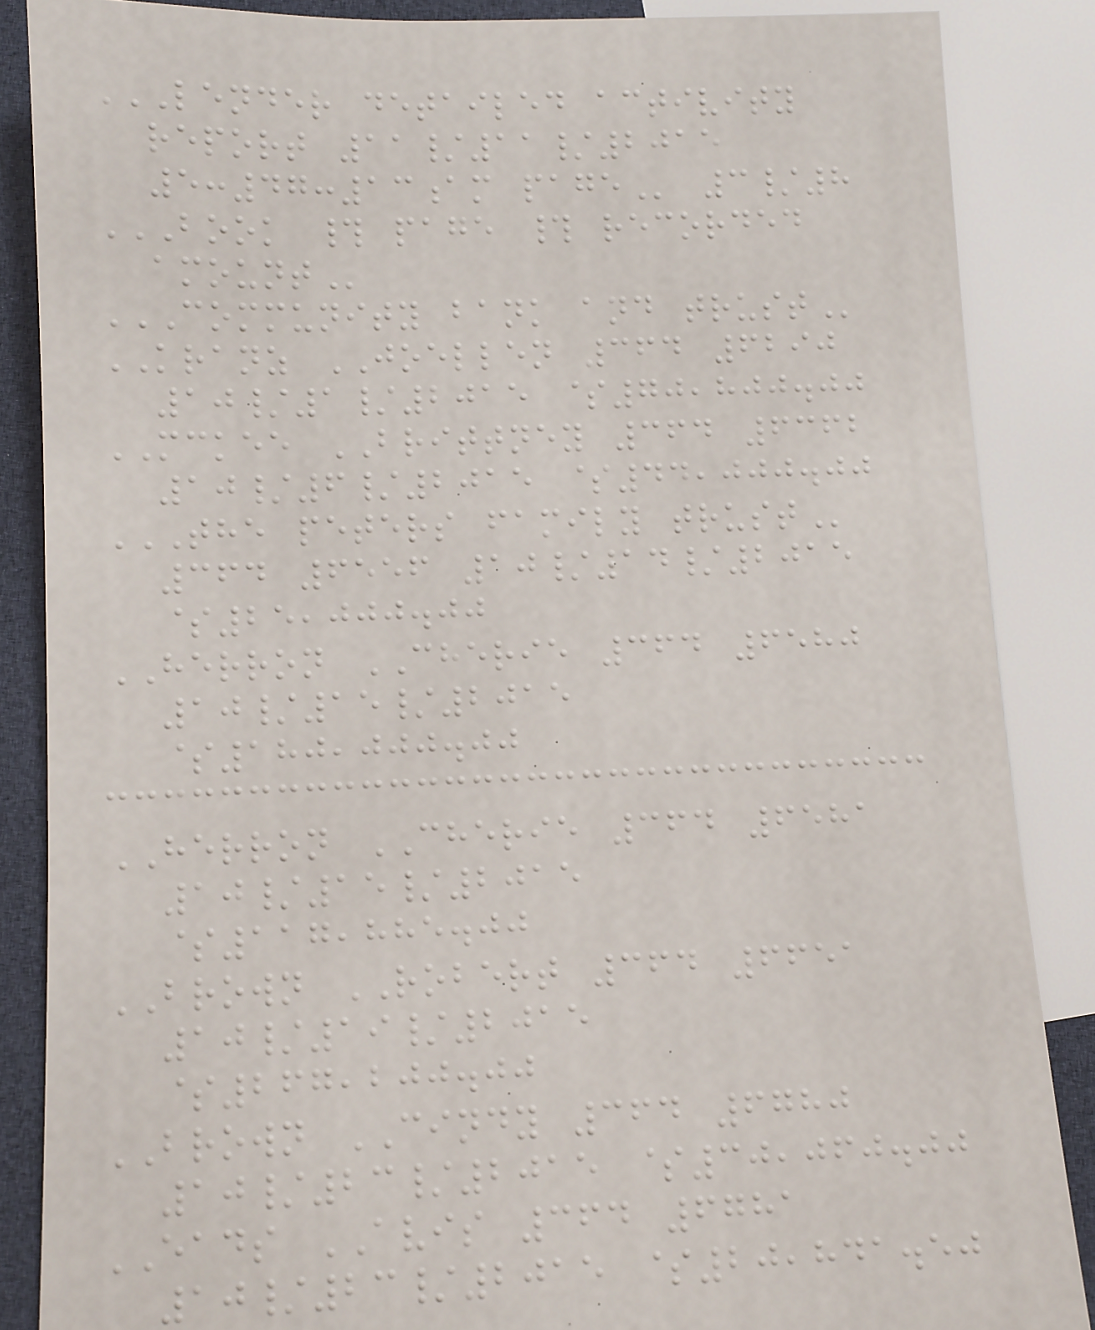LENDER DETAILED ACTIVITY
REPORT 11/11/2015
5:47:13AM PAGE 3/8
BOOK # PAGE # RECORDED
AMOUNT
COMMUNITY BANK AND TRUST
KRANZ JOELLEN 364 6290
10/1/2015 $70,800.00
MCKEE BRITTNEY 364 6362
10/6/2015 $44,000.00
THE PETERS FAMILY TRUST
364 6556 10/14/2015
$25,000.00
HERRON CHERIE 364 6580
10/15/2015
$180,000.00
HERRON CHERIE 364 6581
10/15/2015
$117,885.00
BROWN ROBERT 364 6651
10/19/2015
$267,200.00
BROWN CINDY 364 6780
10/23/2015 $30,060.00
EADS AVIS 364 6781
10/23/2015 $20,841.50
